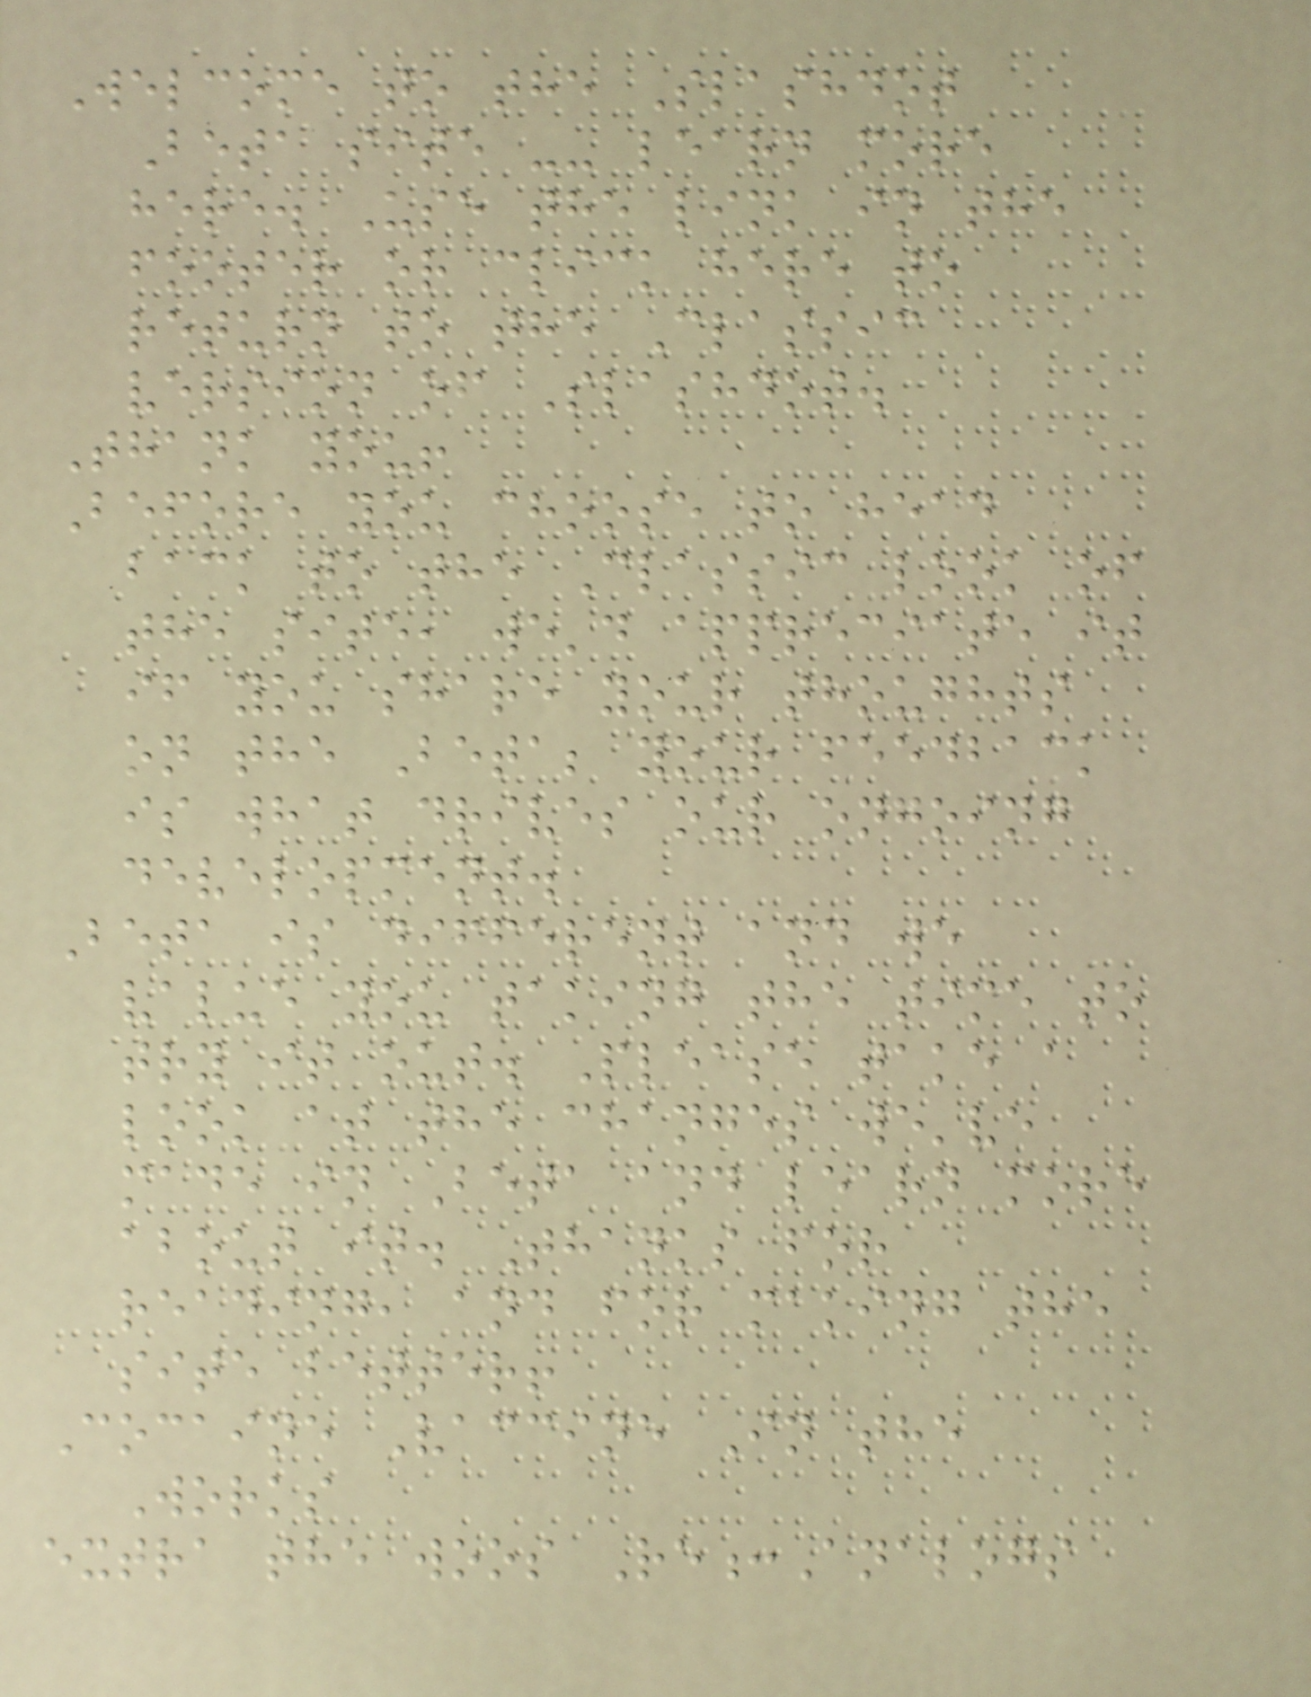Welcome to the Slashdot
Beta site -- learn more
here. Use the link in the
footer or click here to
return to the Classic
version of Slashdot.
Thank you!
Before you choose to head
back to the Classic look of
the site, we'd appreciate it
if you share your thoughts
on the Beta; your feedback
is what drives our ongoing
development.
Beta is different and we
value you taking the time to
try it out. Please take a
look at the changes we've
made in Beta and learn more
about it. Thanks for
reading, and for making the
site better!
Cocaine Vaccine In the
Works
extra the woos Re:Analogs
